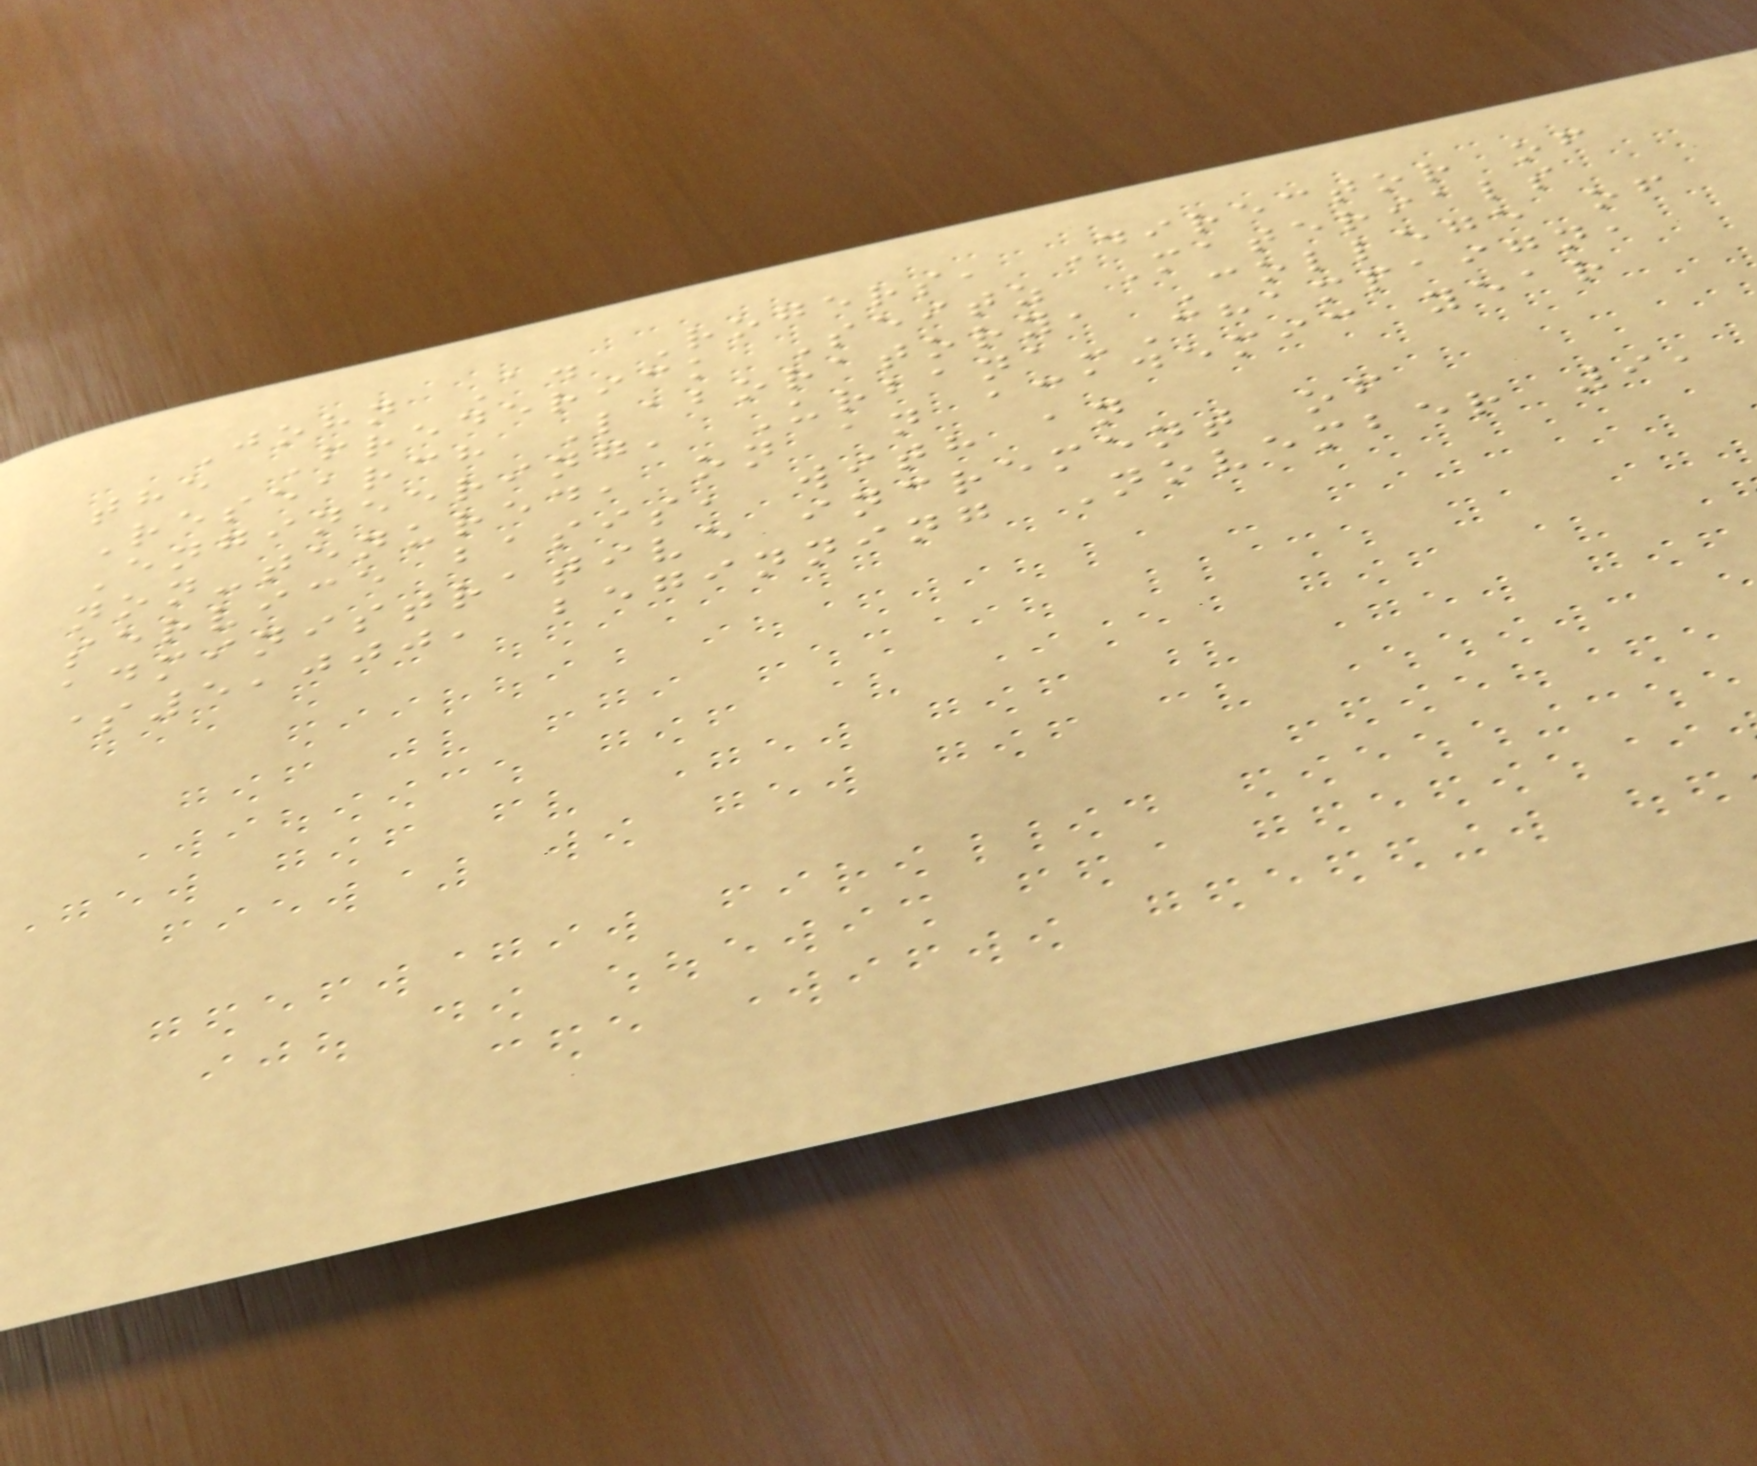John A. Rogers, Director of
the Frederick Seitz Materials
Research Laboratory, College of
Engineering, Urbana-Champaign,
non-tenured, on an academic year
service basis, with an
administrative increment of
$5,000, beginning November 9,
